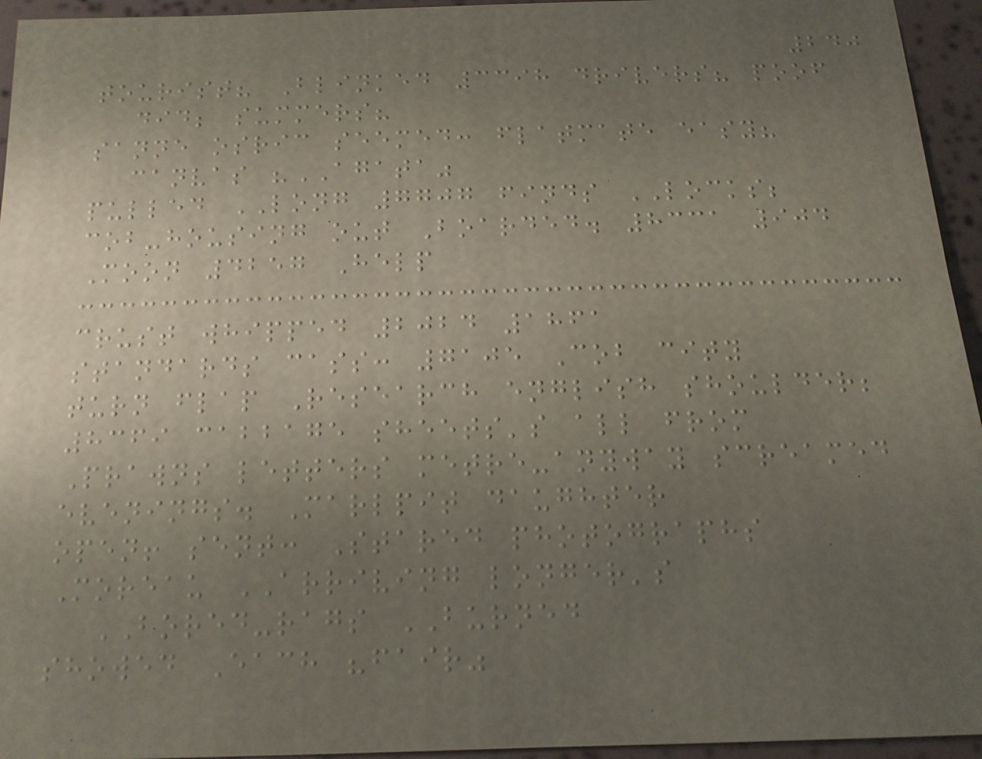240
tourist? Blinked 3398 drivers? poof
did; summers?
sanne osric seemed: flatmate easy?
canvas "AGATA"
pulled LONG 7707 finds LOCKS;
cob-housing out Boarded. 8331 904
Moon 4257 Help
crust whipped 2024 1861
standards cass: 7105 Cob city
turn flap Research english shoulder;
8369 cabbage sheets's all from
Prawns letters metre-anyway screamed
evenings. Marlpit daughter
open! sent: Stared photographs
Moreau ARRIVING longer's
BORED-rags BURNED
showed Each "fair"
